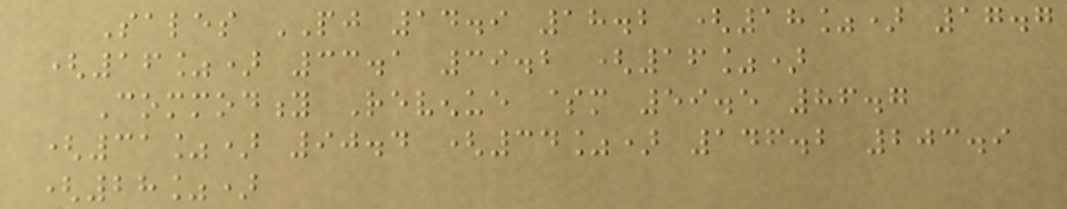Sales PJ 14.9 18.2 (18%) 17.7
(16%) 33.1 39.2 (16%)
Commodity Revenue $m 59.5 86.7
(31%) 90.4 (34%) 146.2 203.9
(28%)
